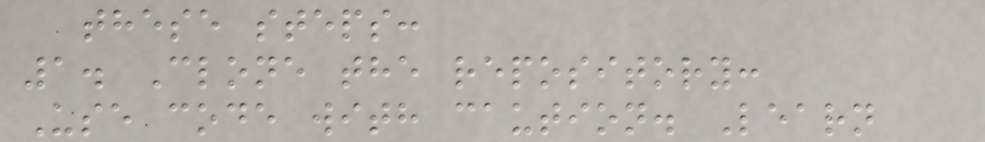these steps:
1. Clone the repository:
Use code with caution. Learn
